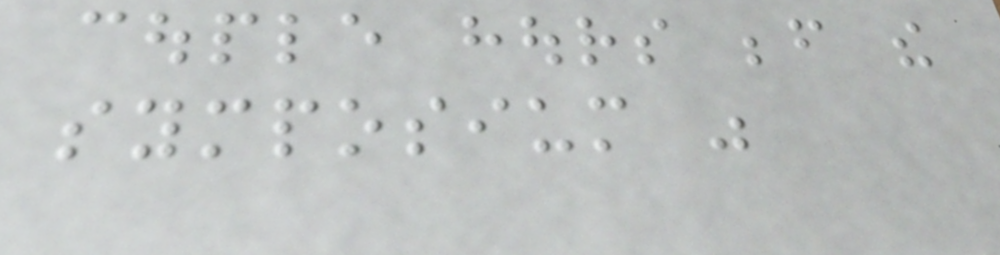couple hours before the
symposium was
